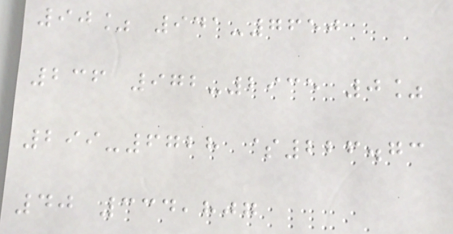90% 941-7650
236 972-2935 0%
299-6728 $226.73
40 334,807
